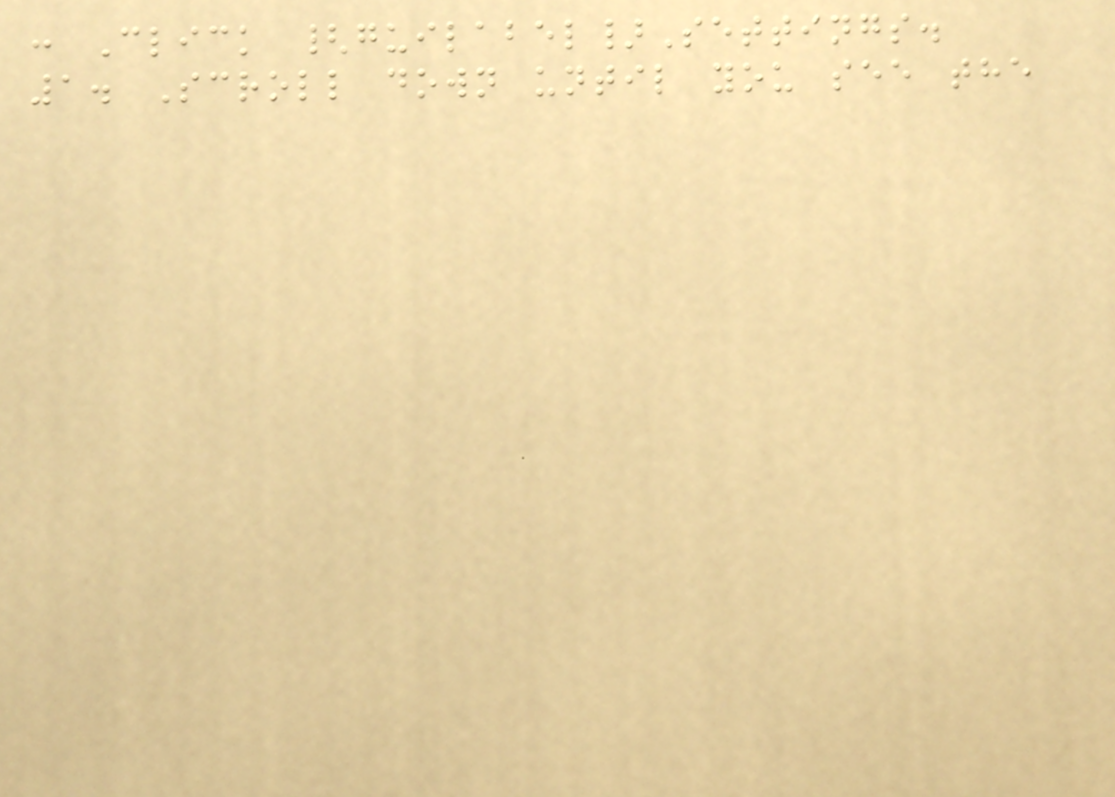: Click {guilabel}Settings.
1. Scroll down until you see the
